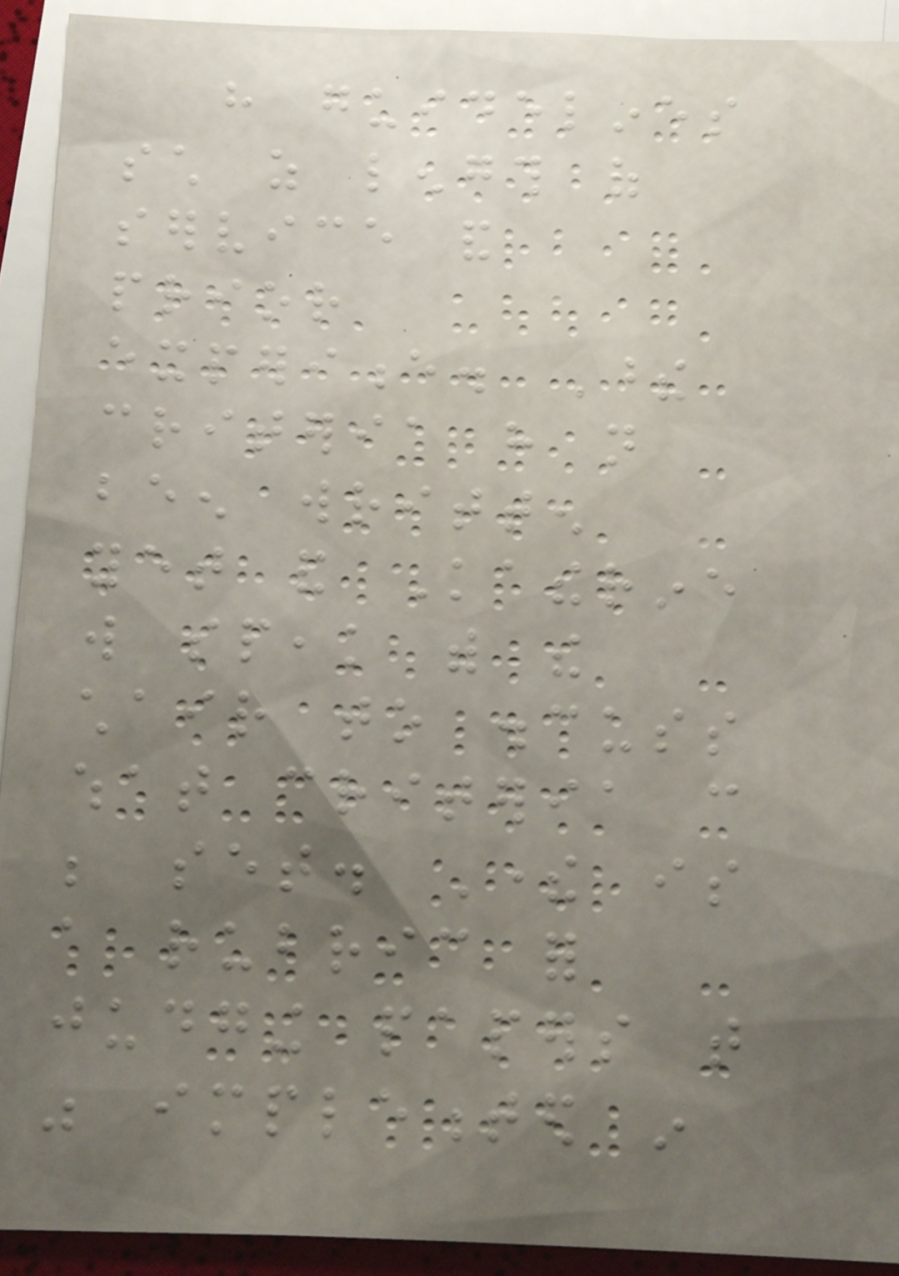have guidelines
such as length of
service and
prior
experience. These
criteria have not
been written
yet and Katherine
will speak with the
chair to discuss
what criteria can
be set. There is
a rubric for
judging papers that
was implemented in
